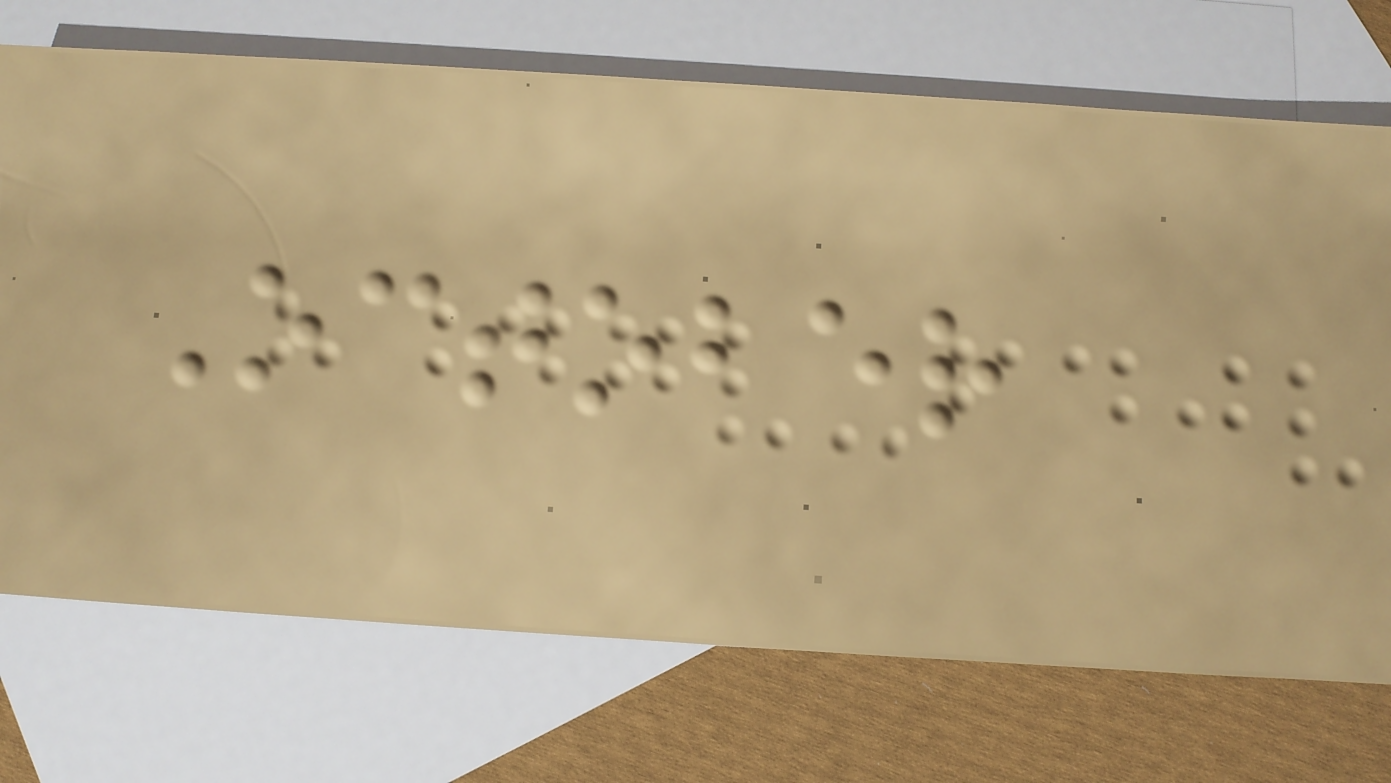October
